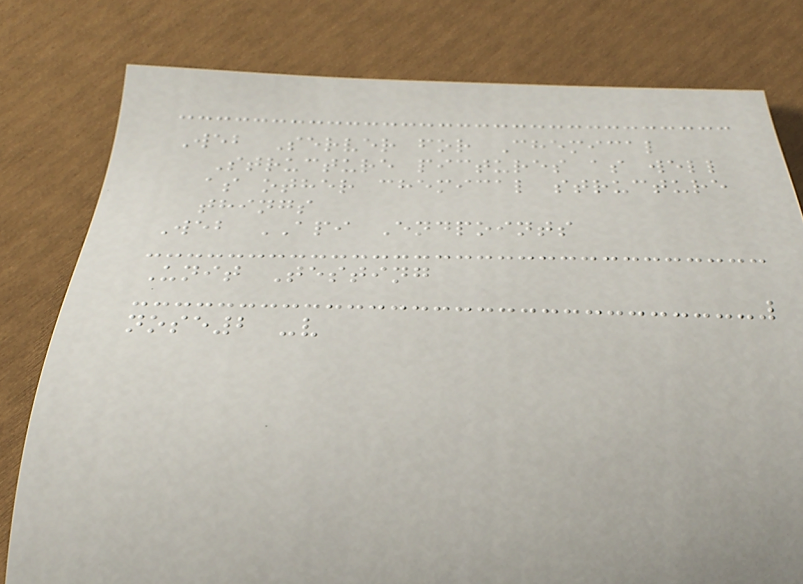Web Server for Chemical
Structure pictures as well
as other chemical structure
things
Web API Endpoints
Unit Testing
nose2 -v
